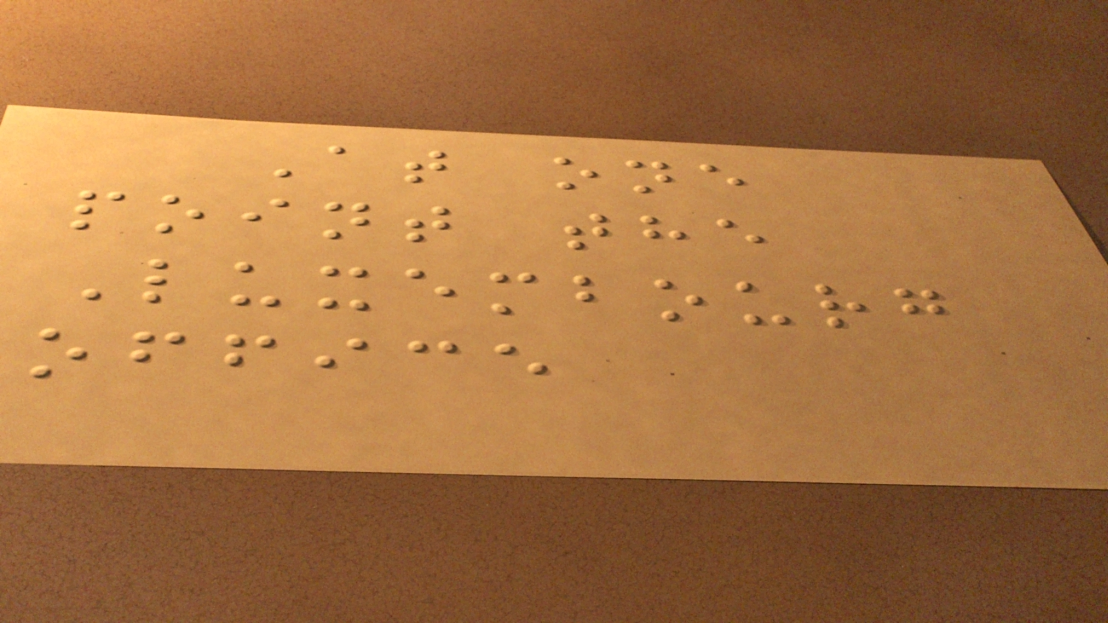At one
point the
Luxembourg
office
